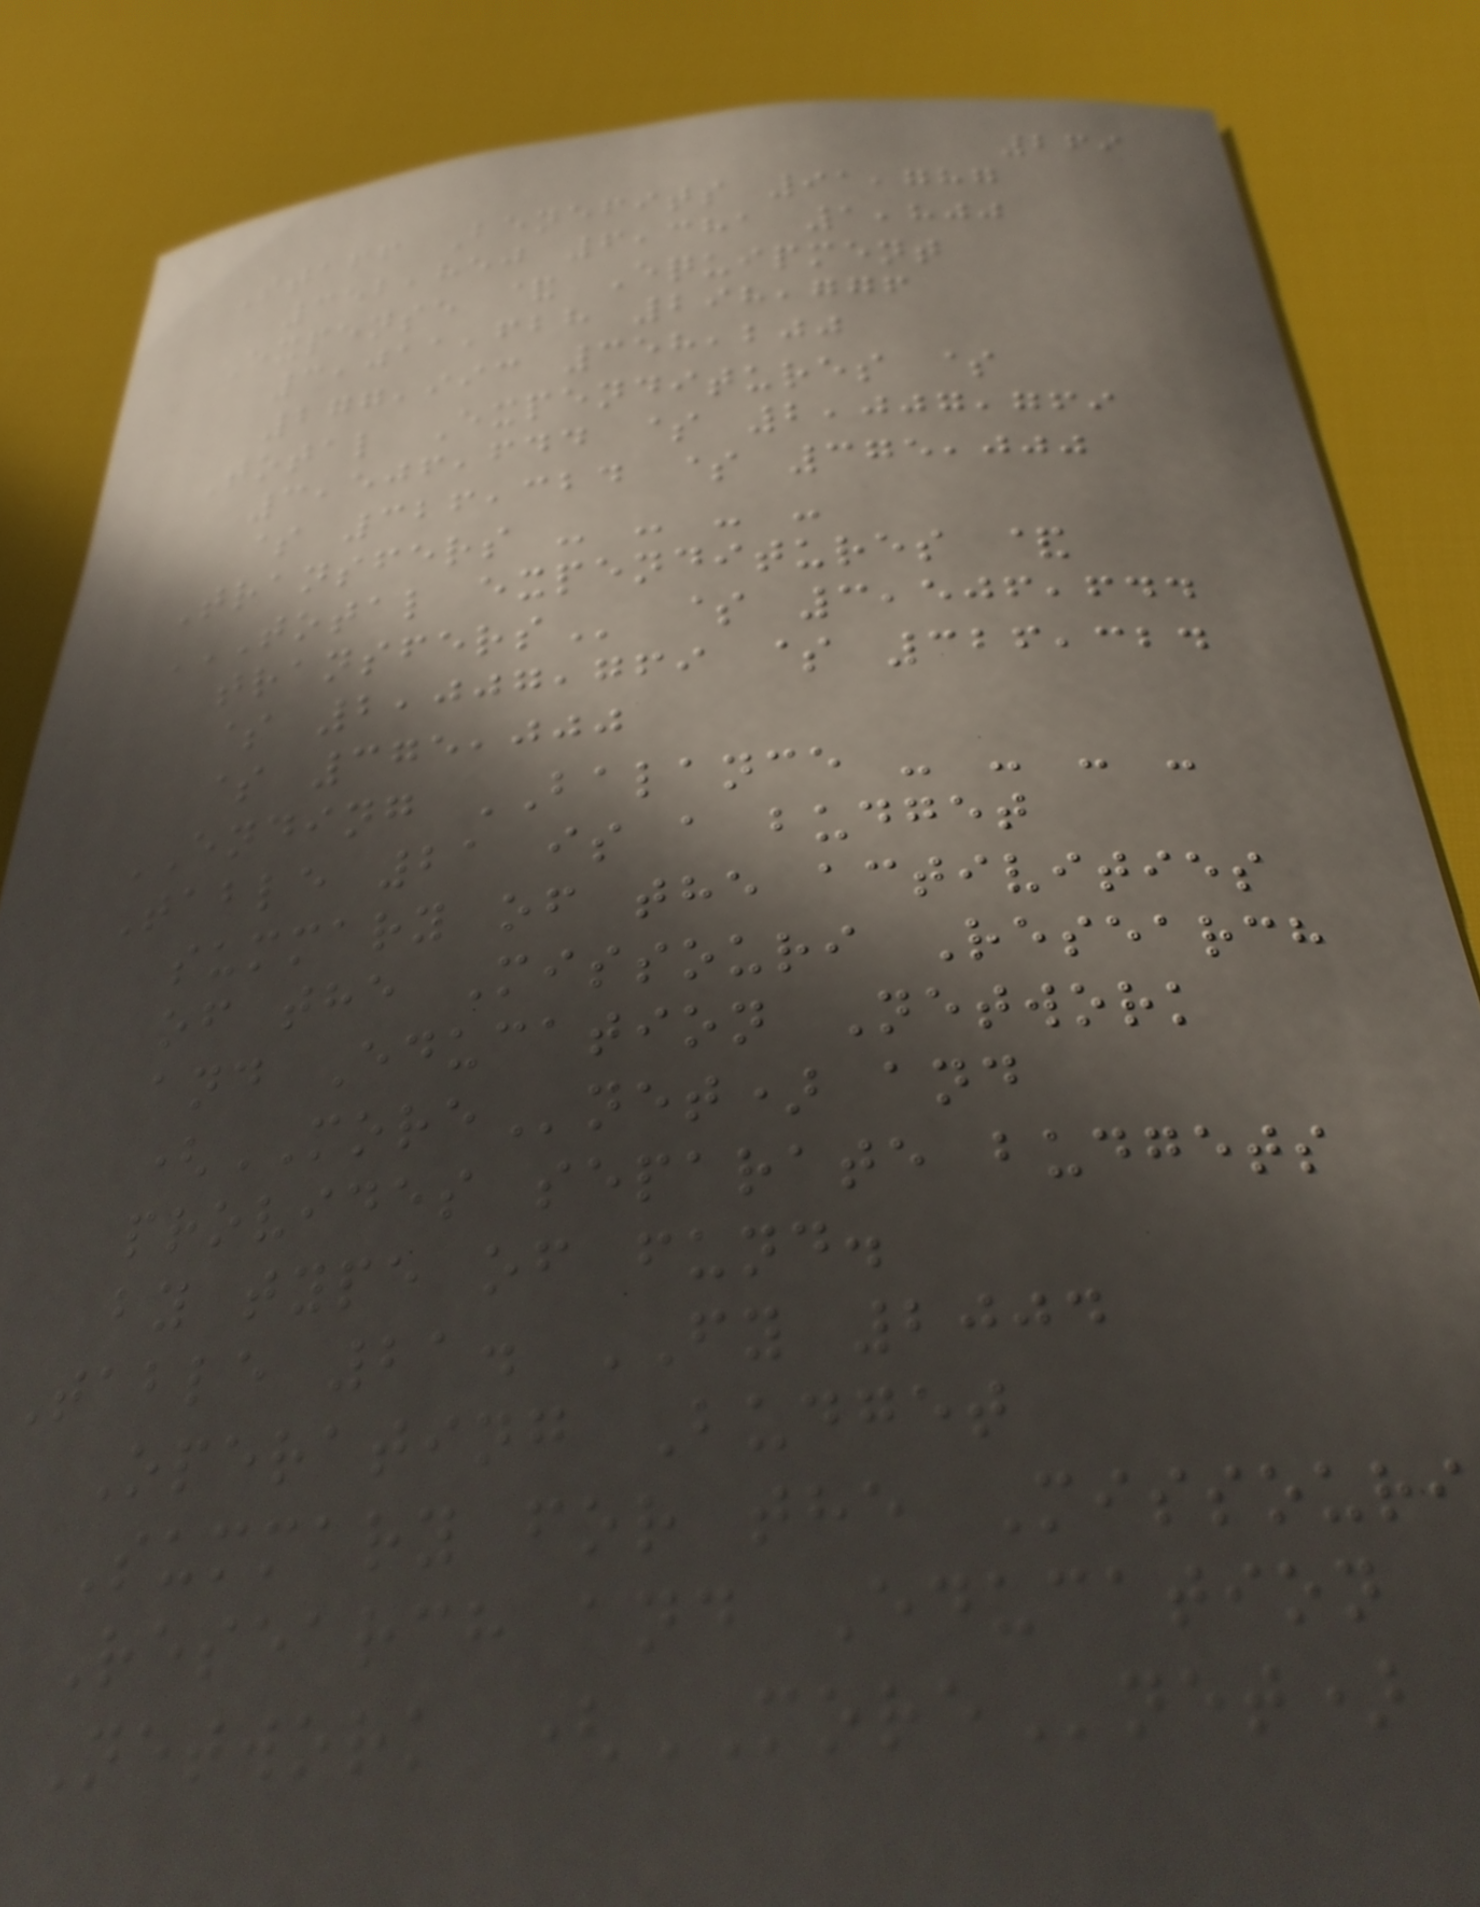269
Staff Benefits 91,787
352,850 6,381 1,800
Expense & Equipment
3,011,628 298,776
277,993 358,200
Total Expenditures $
3,506,644 $ 2,007,769
$ 326,324 $ 375,000
Transfers - - - -
TOTAL EXPENDITURES &
TRANSFERS $ 3,506,644
$ 2,007,769 $ 326,324
$ 375,000
ENDING BALANCE - - - -
Table 21 is a budget
summary of the activities
of the Missouri Research
and Education Network
(MOREnet) and
provides separate budgets
by type of fund.
Table 21. FY 2004
Operating Budget
Summary for the Missouri
Research and Education
Network (MOREnet)
